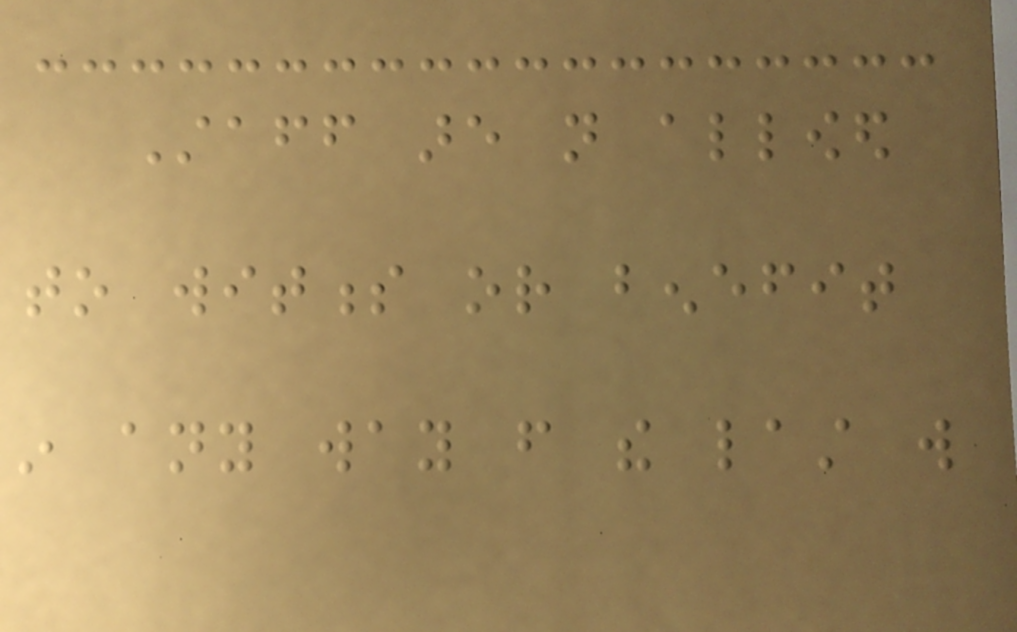Staff are not allowed
to witness or benefit
in any way from the last will
